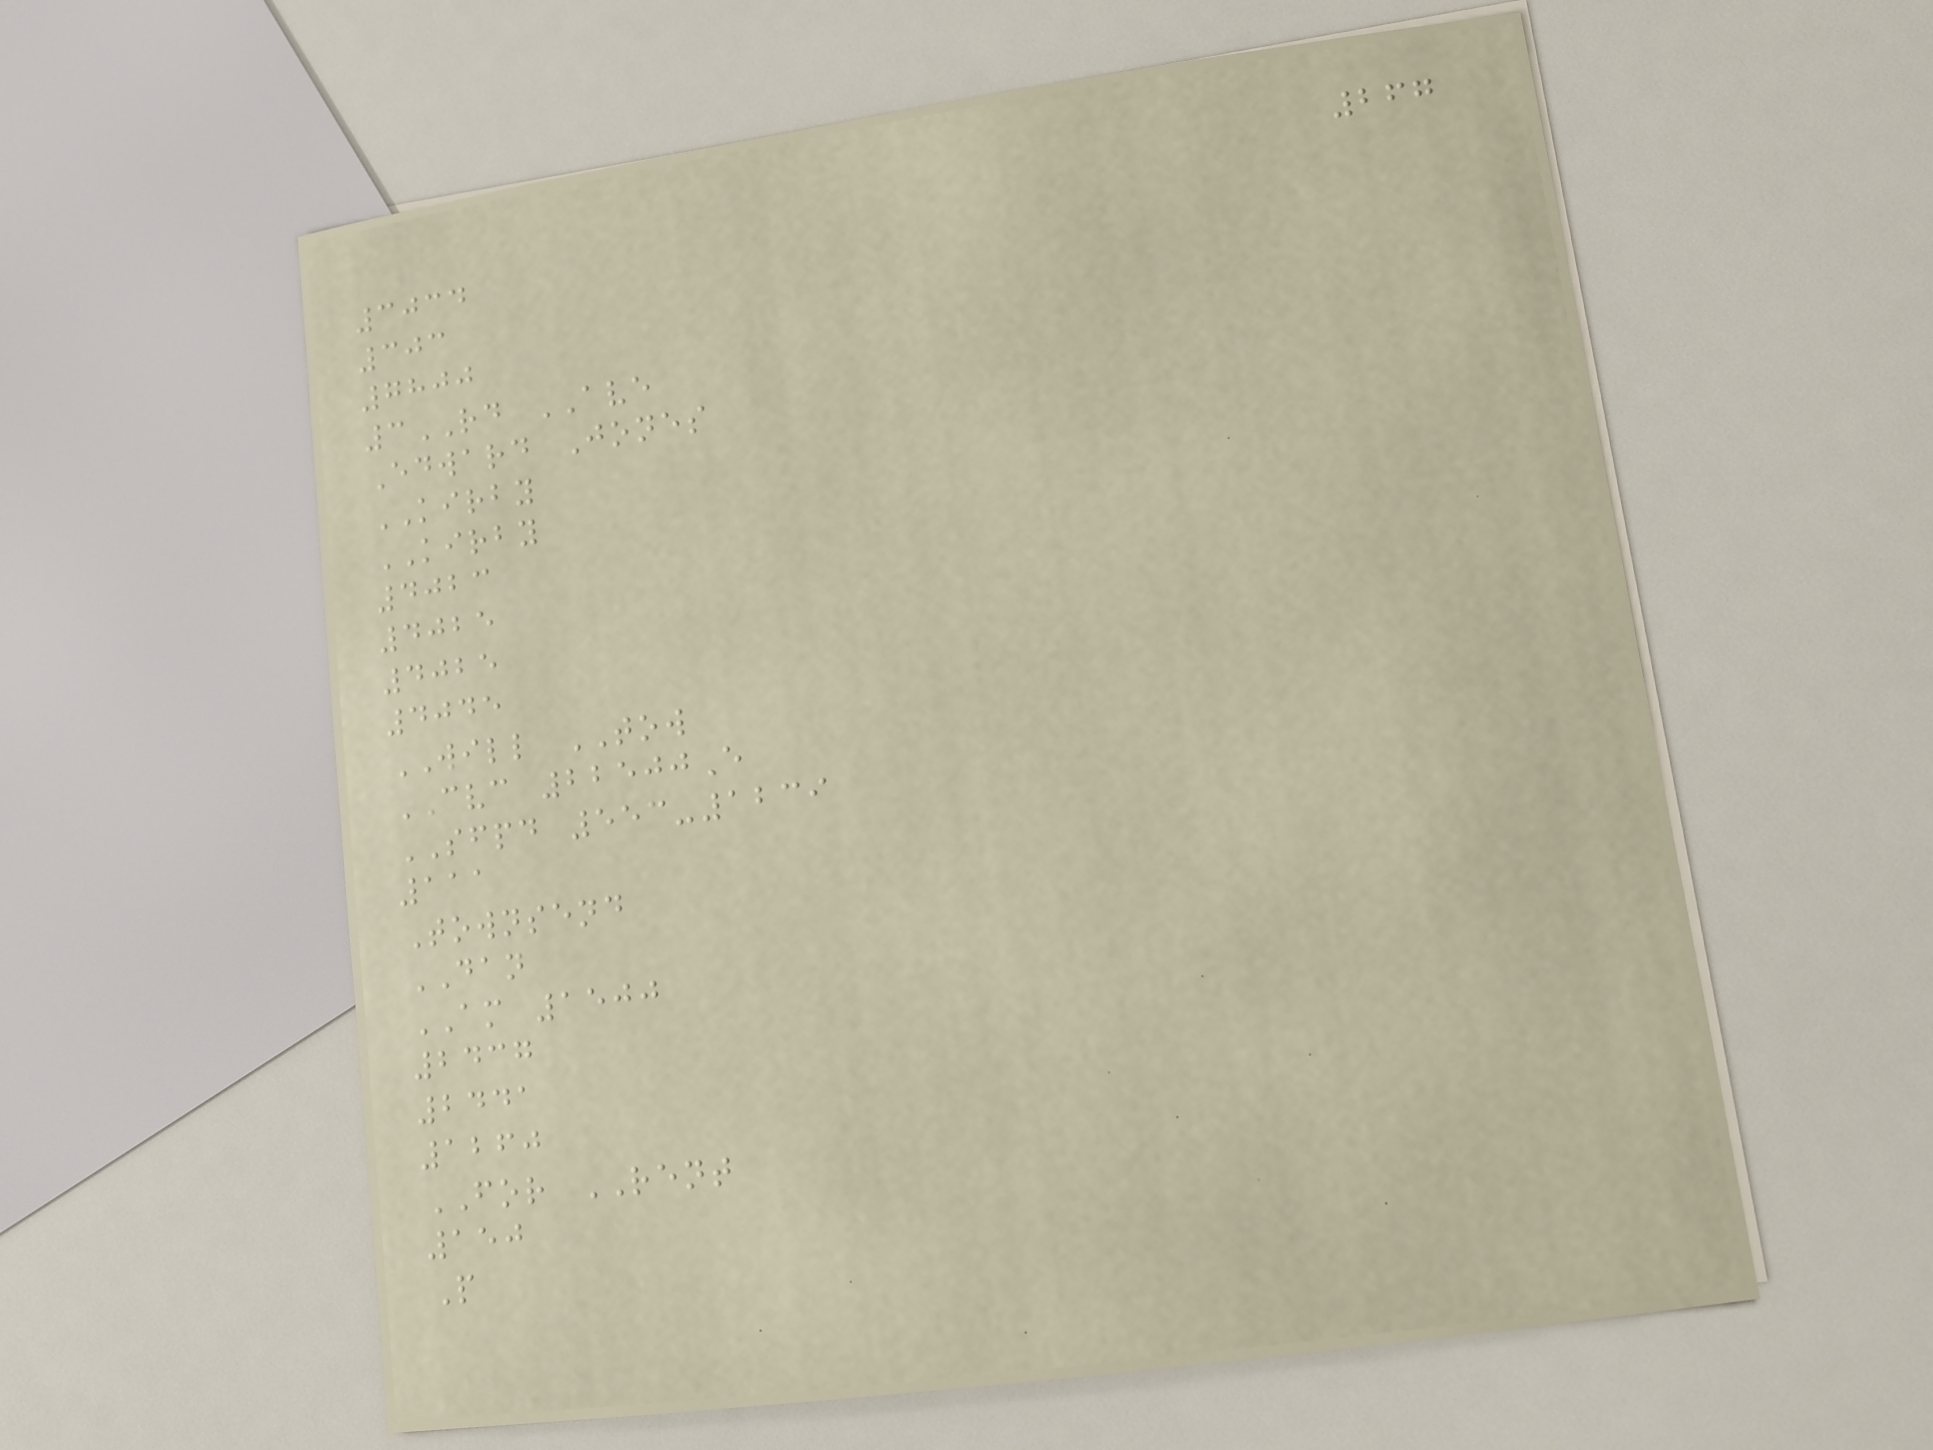267
3034
303
7800
3RD AVE
Edward Jones
KIRBY
KIRBY
4023
4025
4025
4045
WILL TOW
CVC 22500E
SFPD 553-1239
111
Townsend
DAN
AM 1500
2437
2441
1260
FOR RENT
150
P
